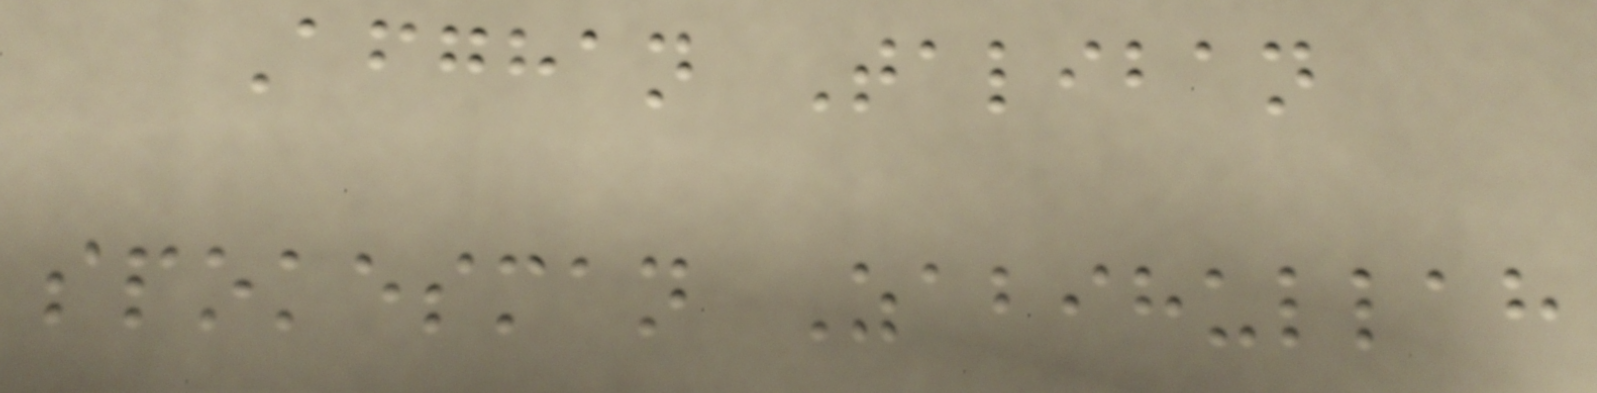Afghan Taliban
spokesman Zabihullah
